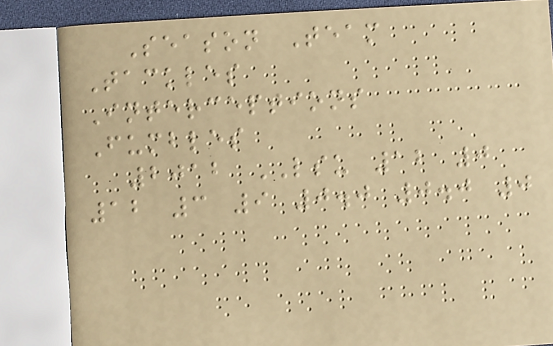Season Team
Tackles
Interceptions
Fumbles
2012 LSU 12 0
12 3 9 0.0 0.0 0
